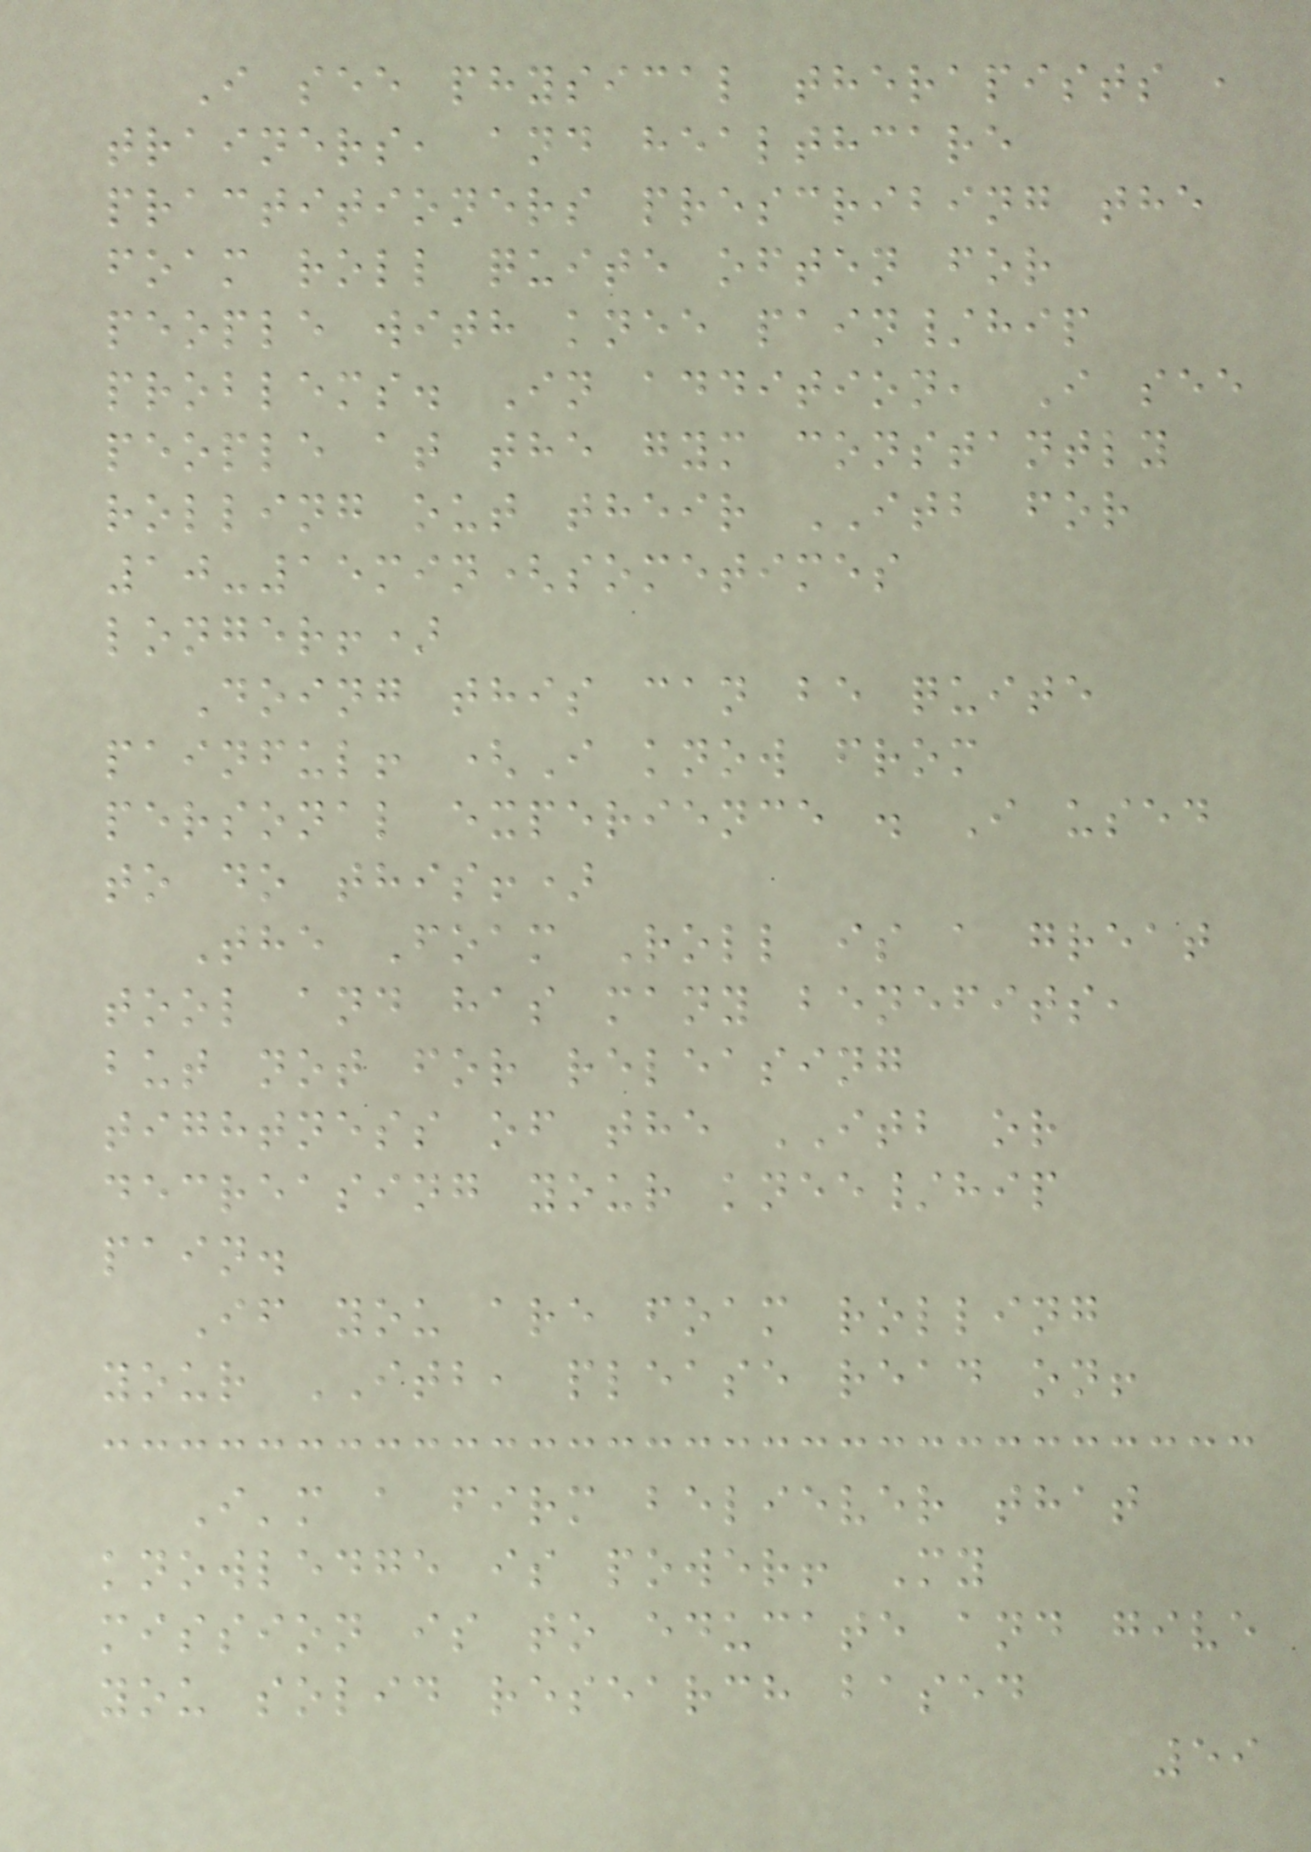I see physical therapists ,
trainers, and healthcare
practitioners prescribing the
foam roll quite often for
people with knee pain/hip
problems. In addition, I see
people at the gym constantly
rolling out their ITB for
10-15min(sometimes
longer!)
Doing this can be quite
painful! (I know from
personal experience . I used
to do this!)
The Foam Roll is a great
tool and has many benefits,
but not for releasing
tightness of the ITB or
decreasing your knee/hip
pain.
If you are foam rolling
your ITB, please read on!
I'm a firm believer that
knowledge is power! My
mission is to educate and give
you solid research based
59
